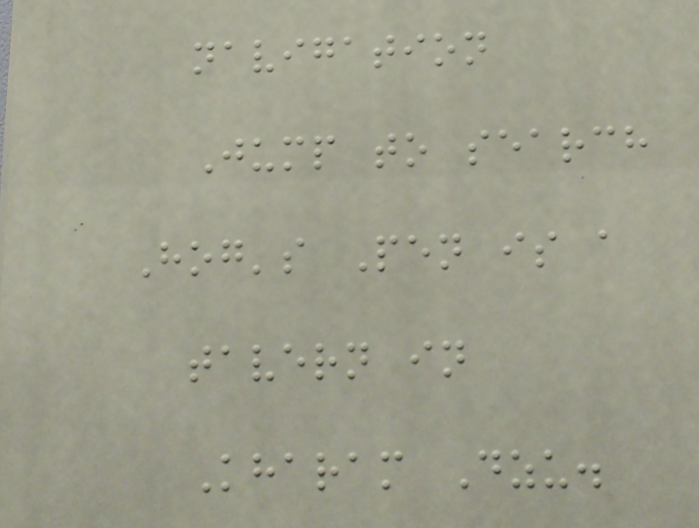navigation
Jump to search
Hog's Pen is a
tavern in
Kharam Dzu.
